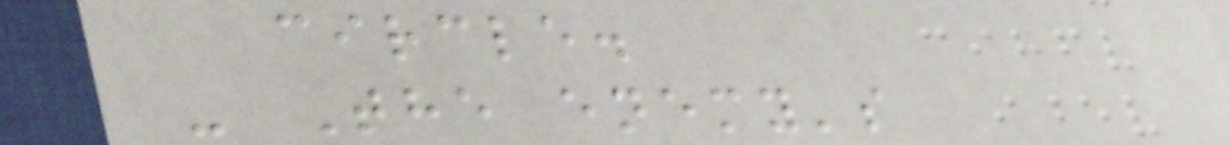circle.
- The enemy's
